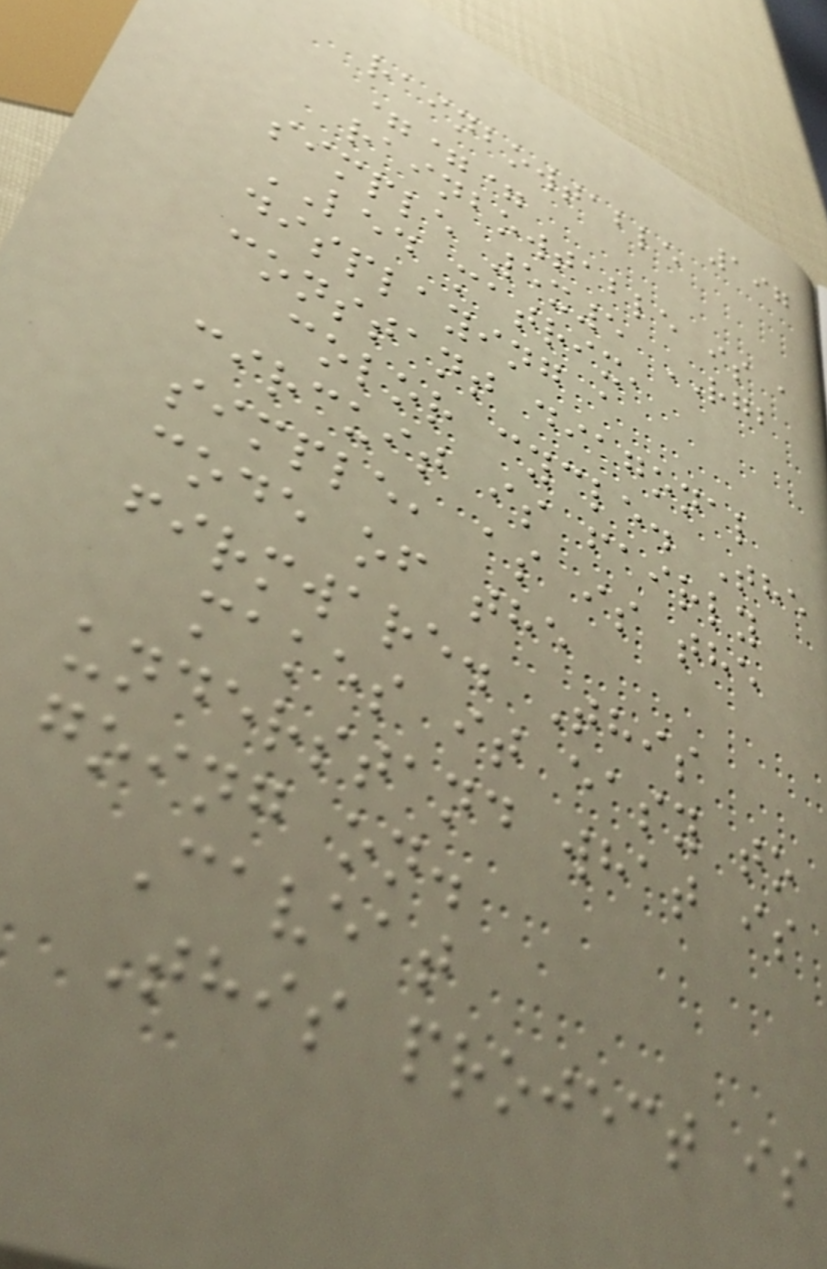197
rainbowtable
===
rainbowtable is a
simple 5x5 RGB
LED matrix,
displaying a
constant diagonal
color cycle. The
circuit is fairly
simple, as is the
code of the
firmware. This
makes it easy to
understand what is
going on.
Caveat
This project is
